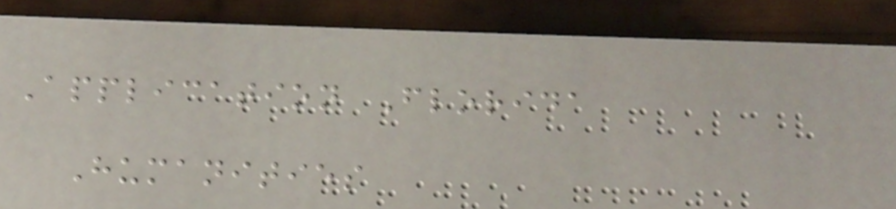Application Florida
Humanities
